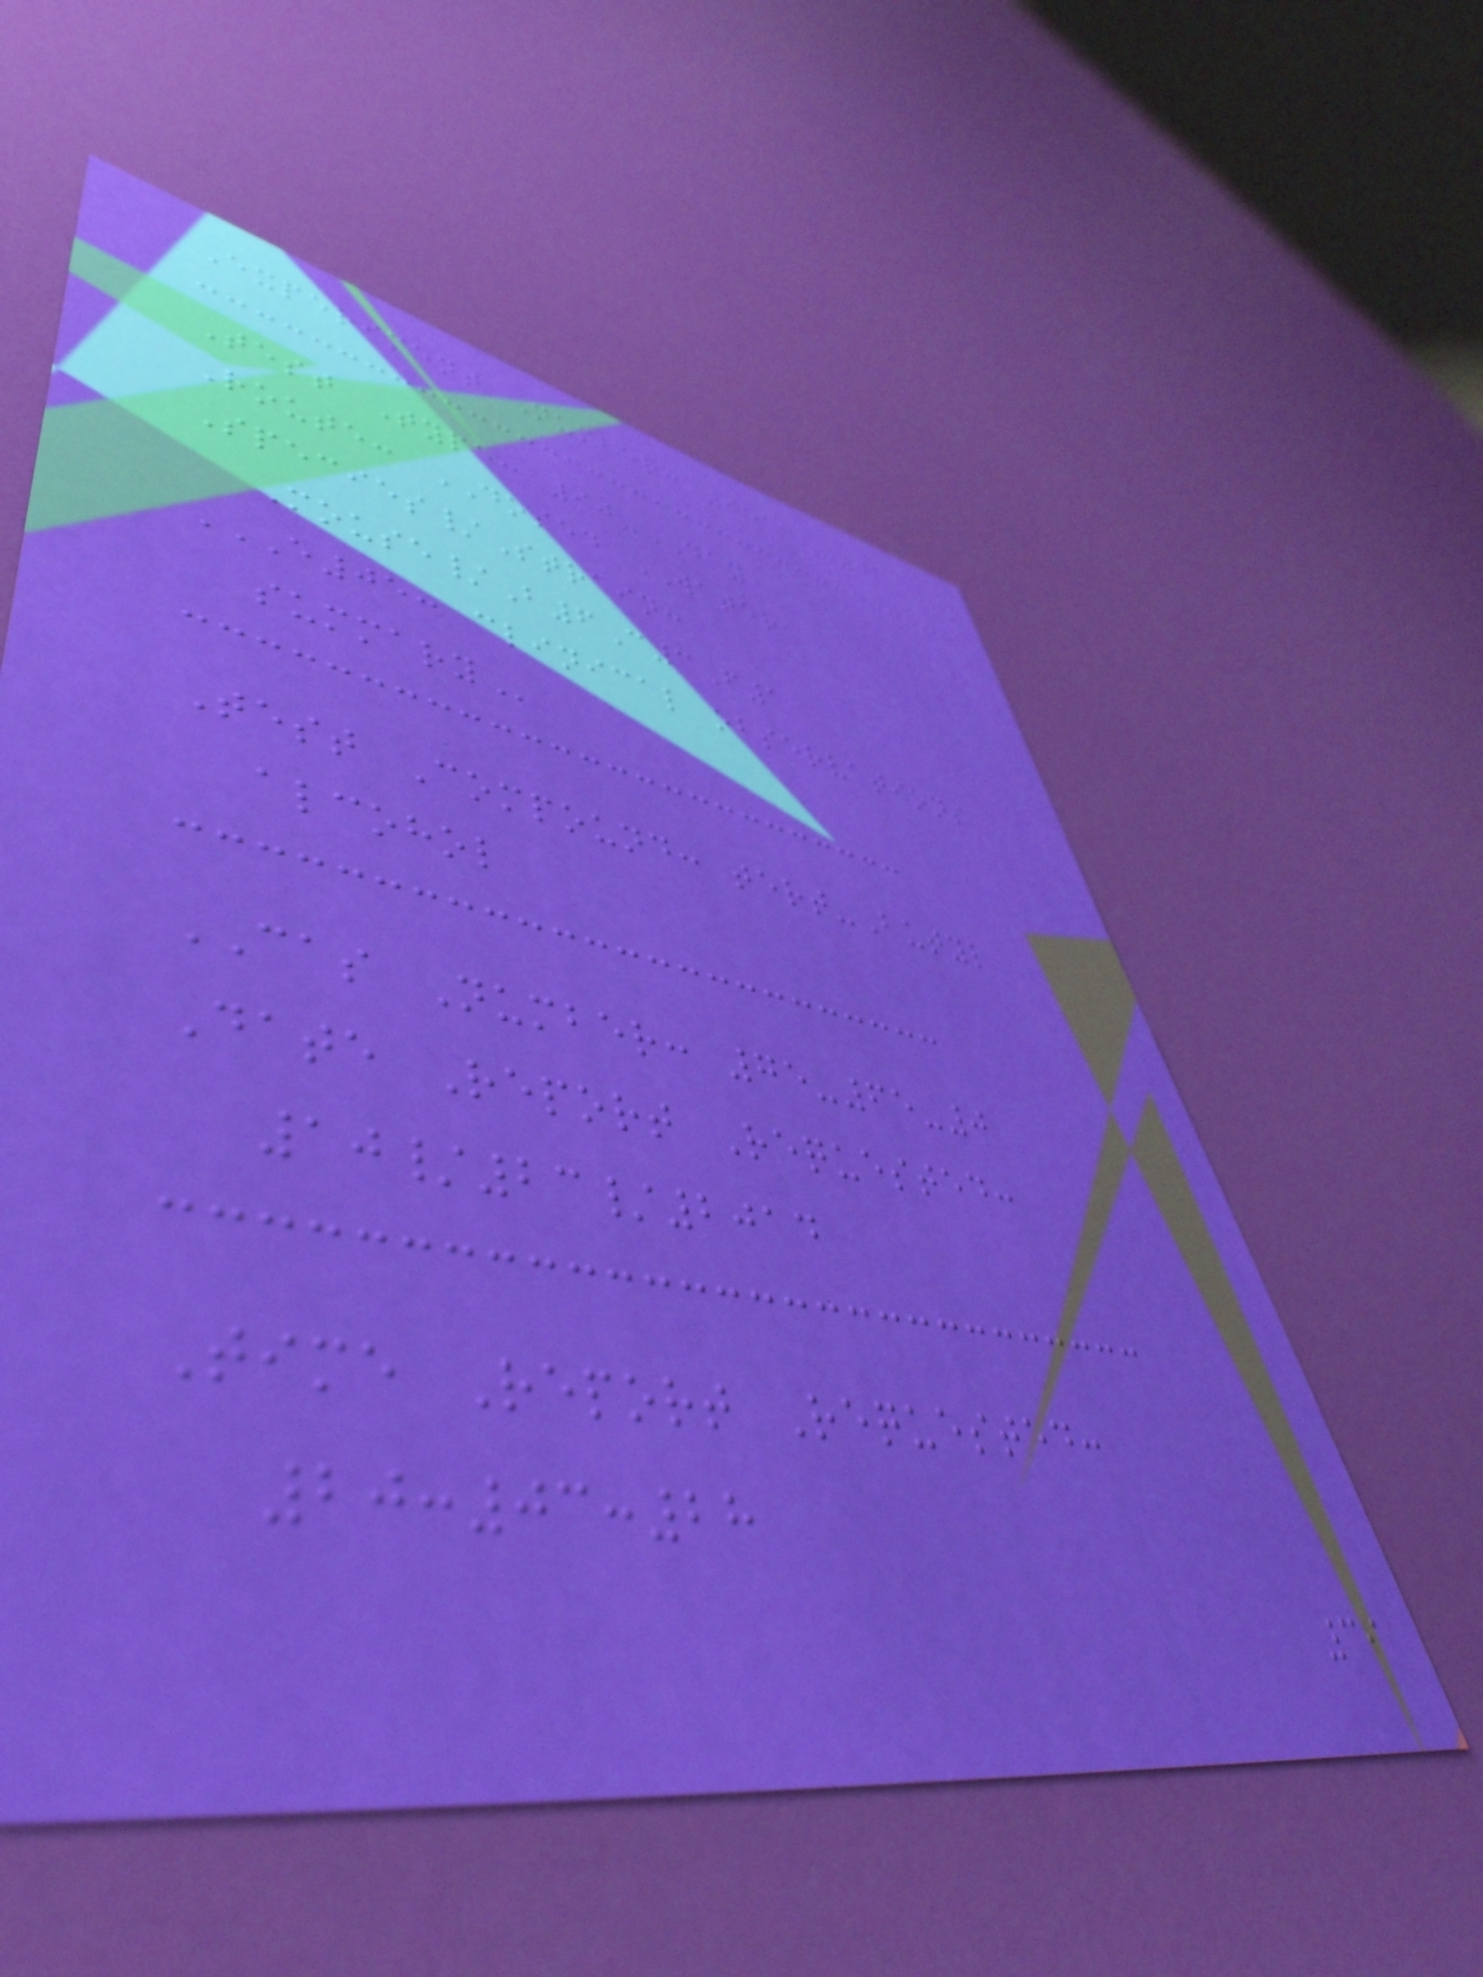Experiment Number: 05142-02
Test Type: 90-DAY
Route: DOSED WATER
Species/Strain:
Mouse/B6C3F1
E05: CLINICAL OBSERVATIONS
SUMMARY
Test Compound: tert-Butyl
alcohol
CAS Number: 75-65-0
Date Report Requested:
10/23/2014
Time Report Requested:
20:03:28
39
